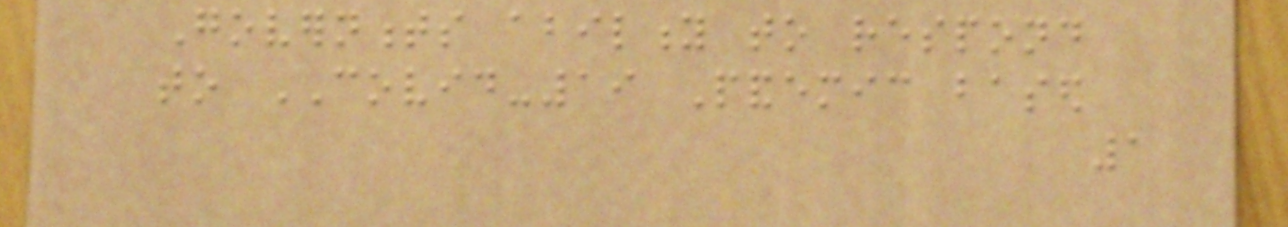Governments ability to respond
to COVID-19 Pandemic based
1
